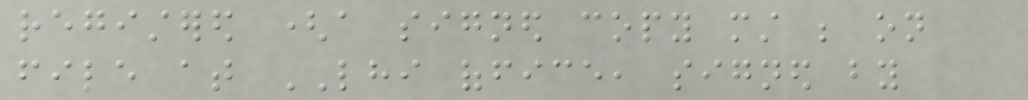registered (a signed copy must be on
file at LHI office, signed by
